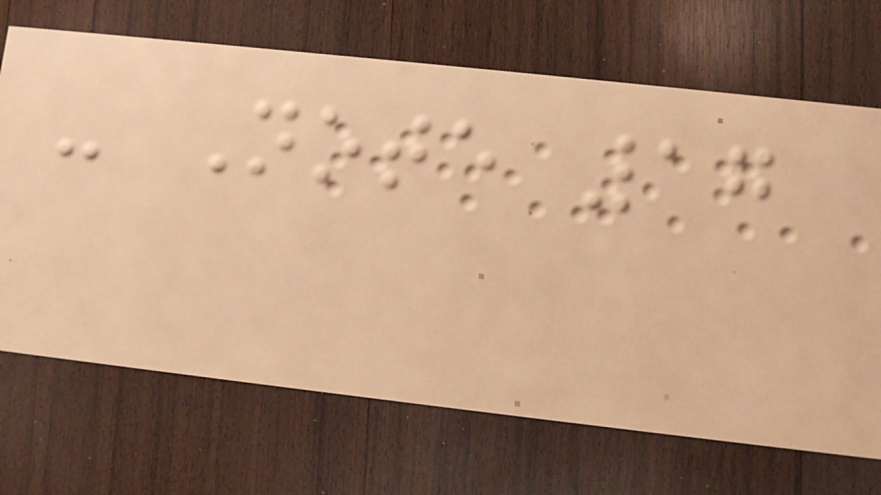- Note 17
